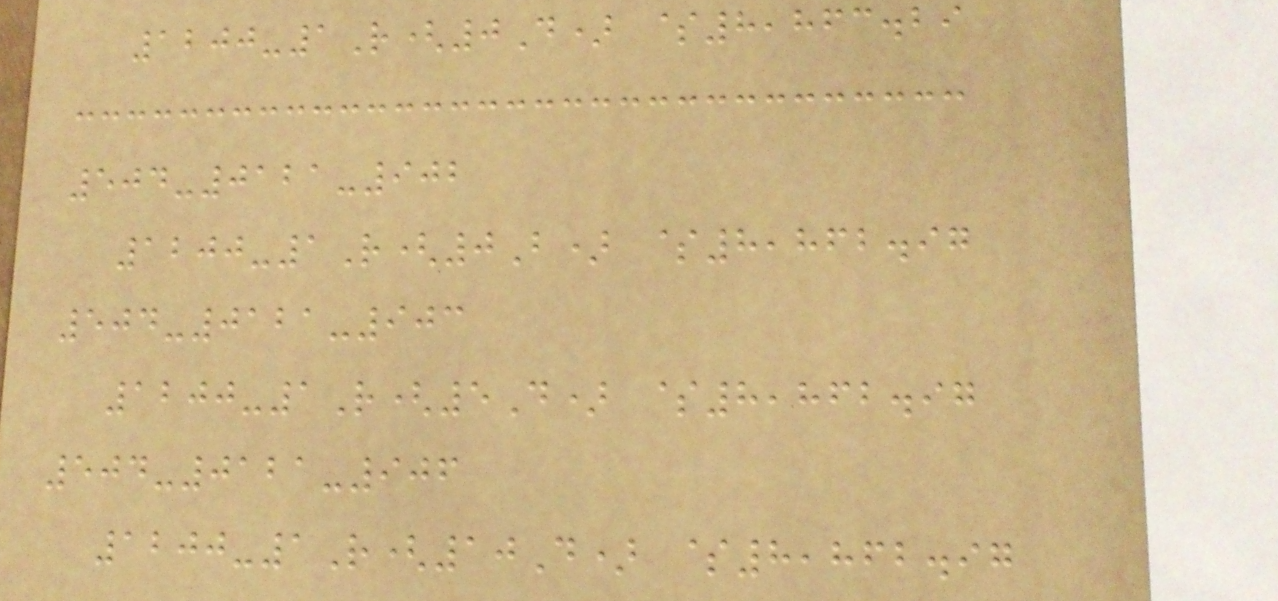1200-1R(0D) $8,863.29
504-0121-902
1200-1R(0B) $8,862.97
504-0121-903
1200-1R(5D) $8,862.97
504-0121-906
1200-1R(10D) $8,862.97
